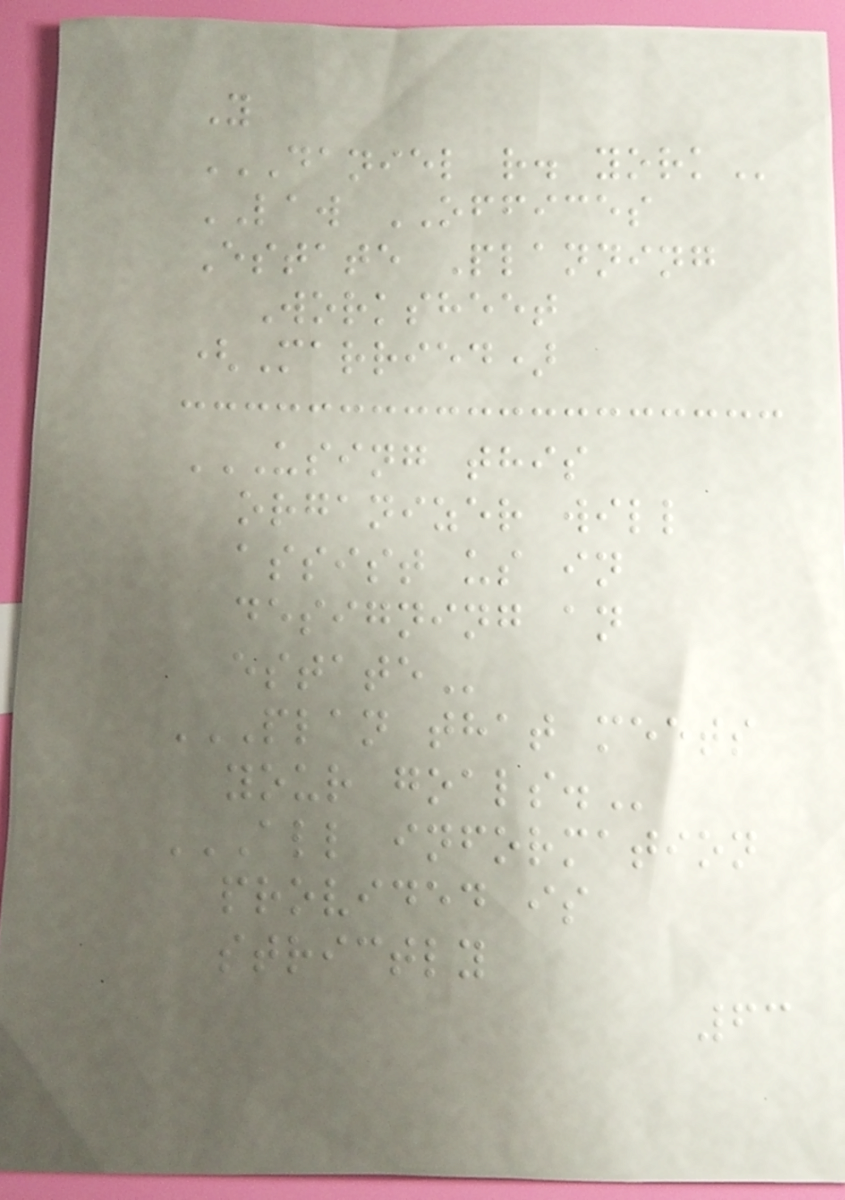Y
DANIEL R. YORK
LAW OFFICES
Estate Planning
Worksheet
(Married)
USING THIS
ORGANIZER WILL
ASSIST US IN
DESIGNING AN
ESTATE
PLAN THAT MEETS
YOUR GOALS.
ALL INFORMATION
PROVIDED IS
STRICTLY
63
